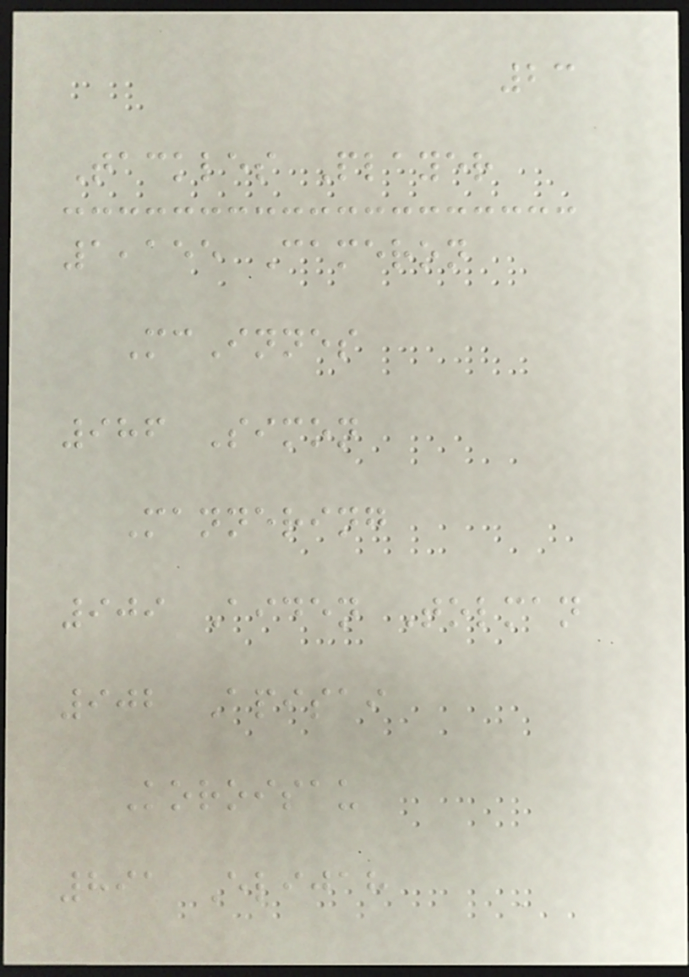23
Tackles Player
1,155 Cameron
McInnes
986 Simon
Mannering
909 Aiden Tolman
902 Apisai
Koroisau
891 Elijah
